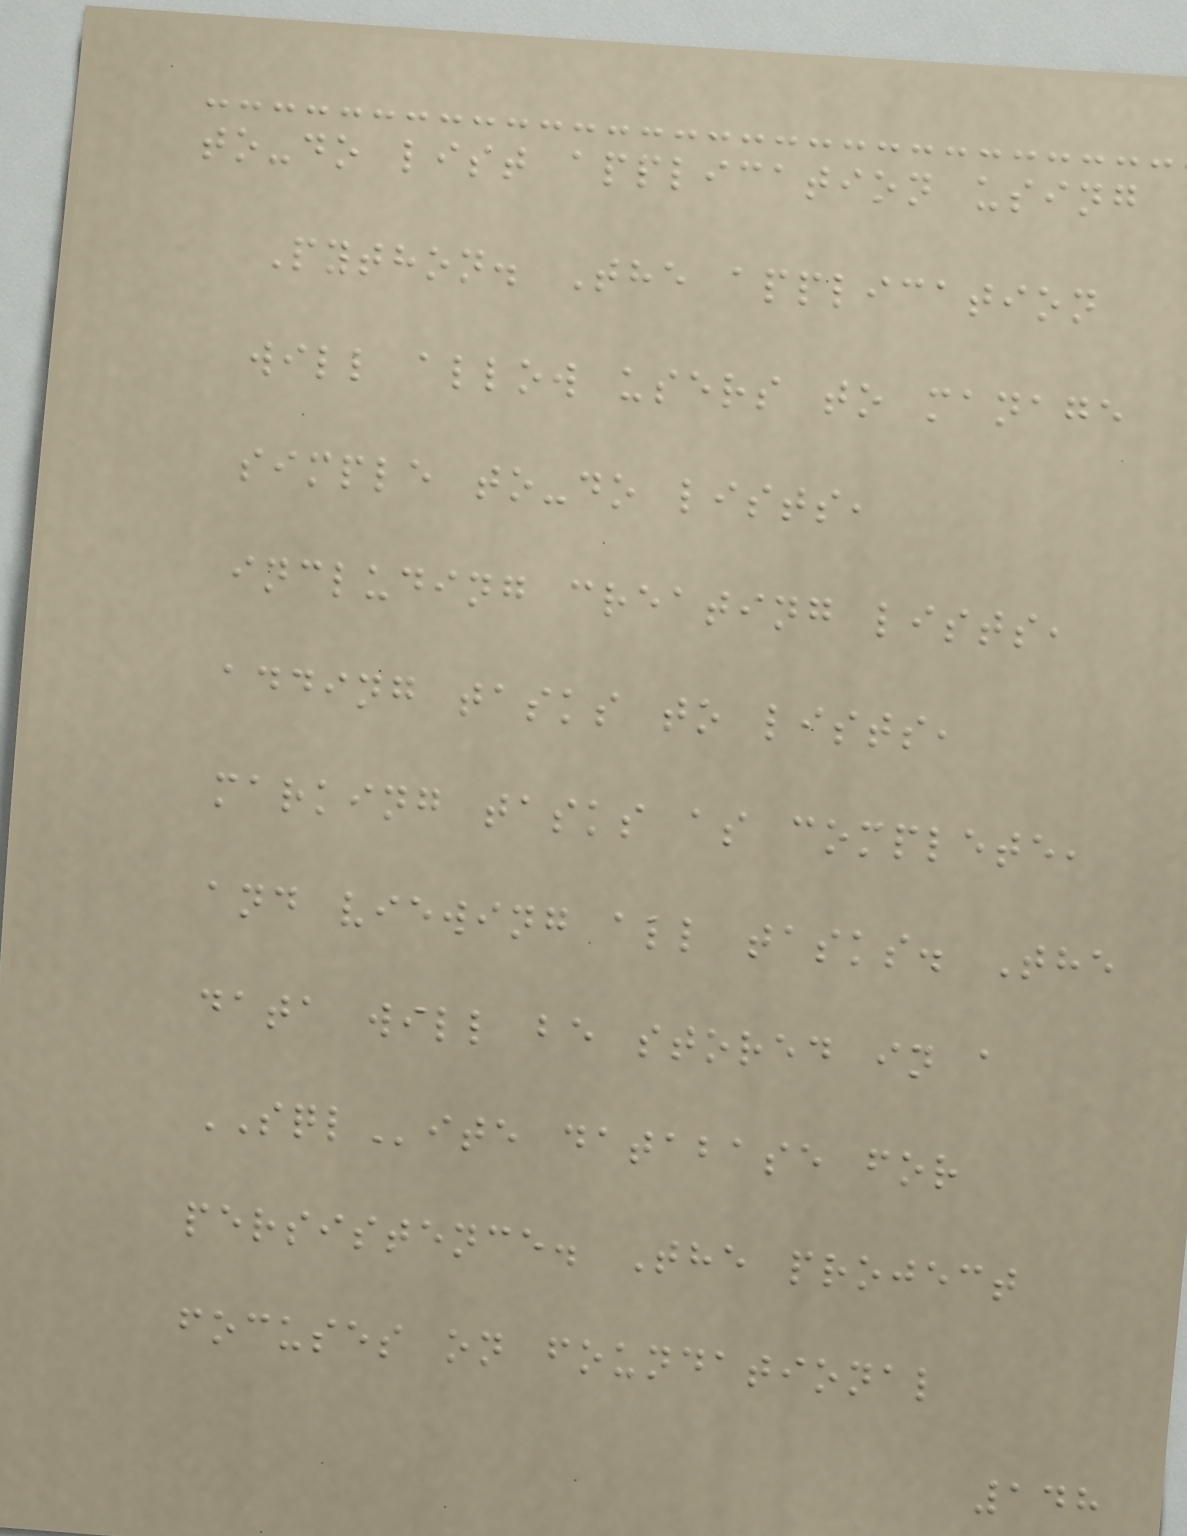to-do list application using
Python. The application
will allow users to manage
simple to-do lists,
including creating lists,
adding tasks to lists,
marking tasks as complete,
and viewing all tasks. The
data will be stored in a
SQLite database for
persistence. The project
focuses on foundational
148
